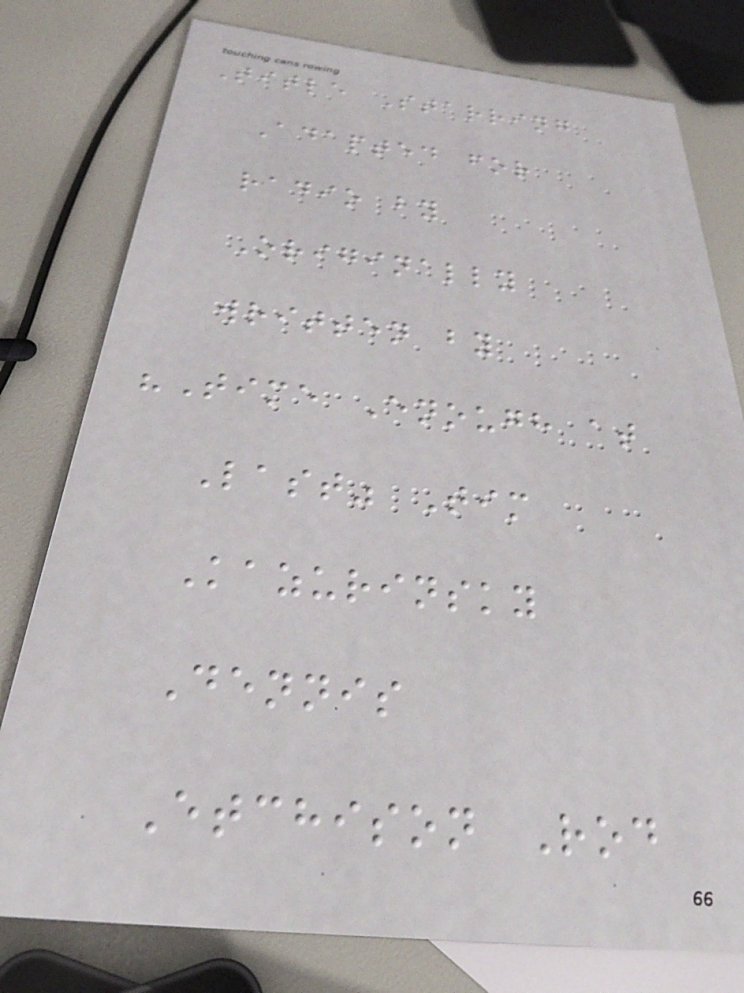Title Starring
Adapted for
radio by
Originally
written by
"Time Enough at
Last" Tim
Kazurinsky
Dennis
Etchison Rod
